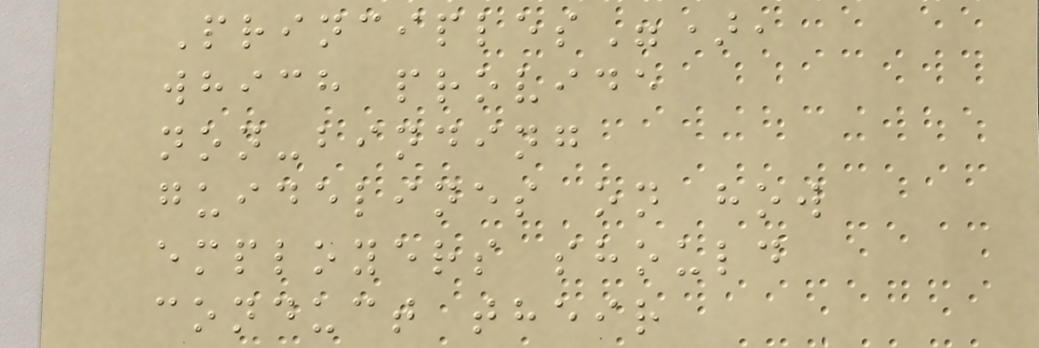Principles"),
which provide
non-binding
guidelines on how
employers should
conduct their
